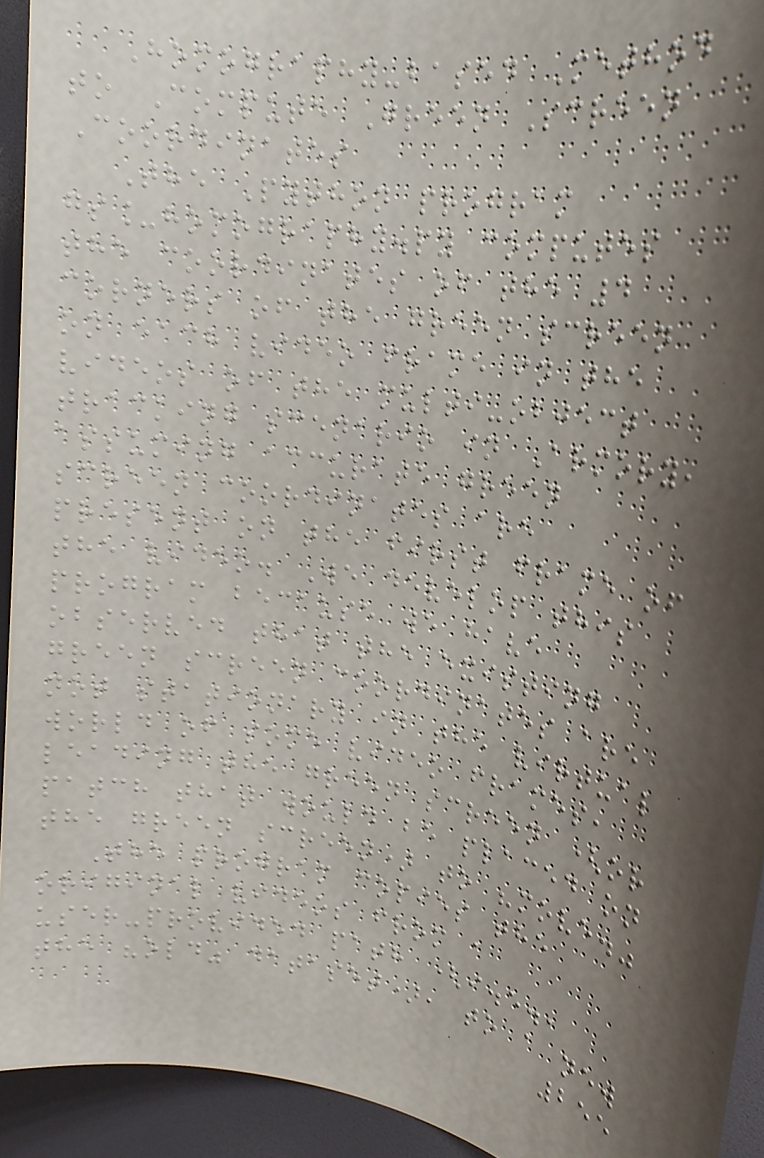Homography-based Method
to Compute Green Screen
Coordinates
The Python program
gs_homography.py computes
the coordinates of the 4
corners of the green screen
on each video frame in the
videos of the multi-object
tracking scenario in Armory,
assuming accurate green
screen coordinates are
present on the first frame of
the video. We develop this
program because we have
observed that the existing
green screen coordinates are
not stationary in the virtual
world of some video frames,
leading the green screen (or
patch that would be placed on
the green screen) to "move."
The program copies the
original videos from a
user-provided path (i.e.,
the "old" dataset), to a new
255
